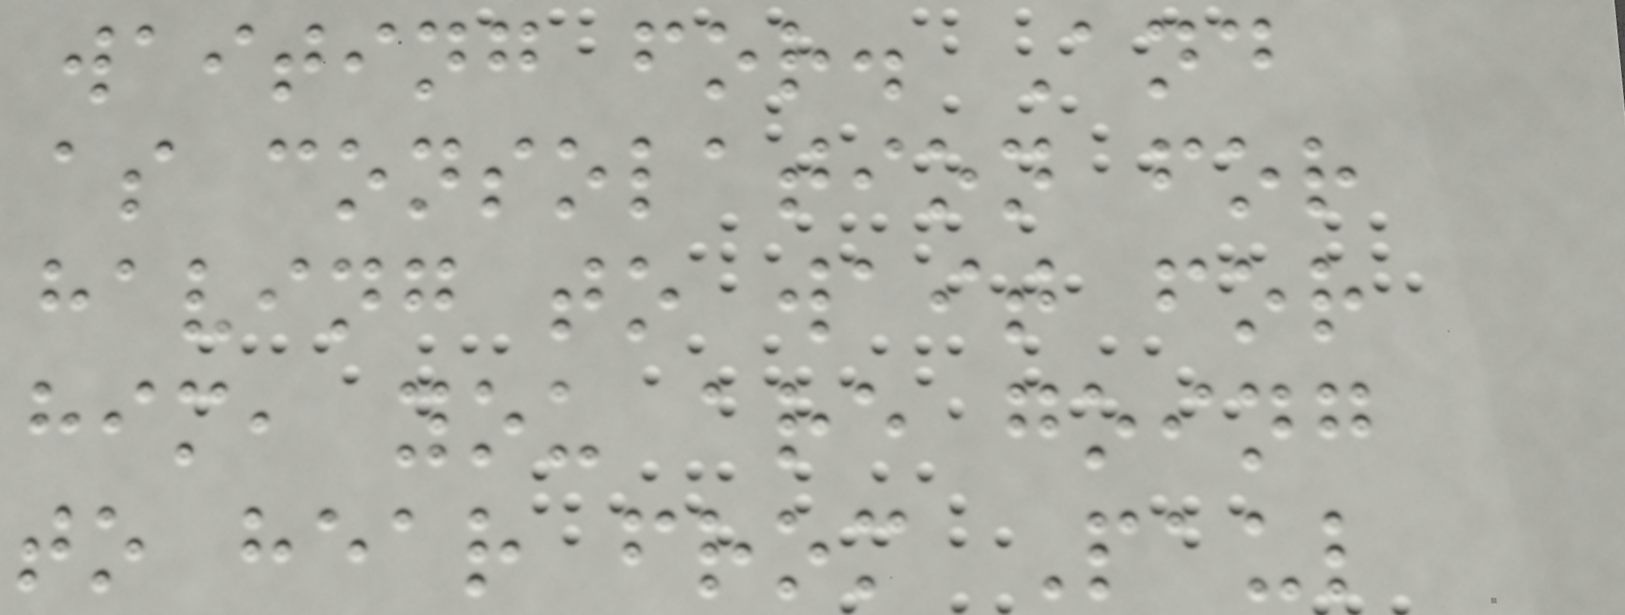waiting for. And
as consolation for
having to wait for
him, you are going
to hear from Paul
